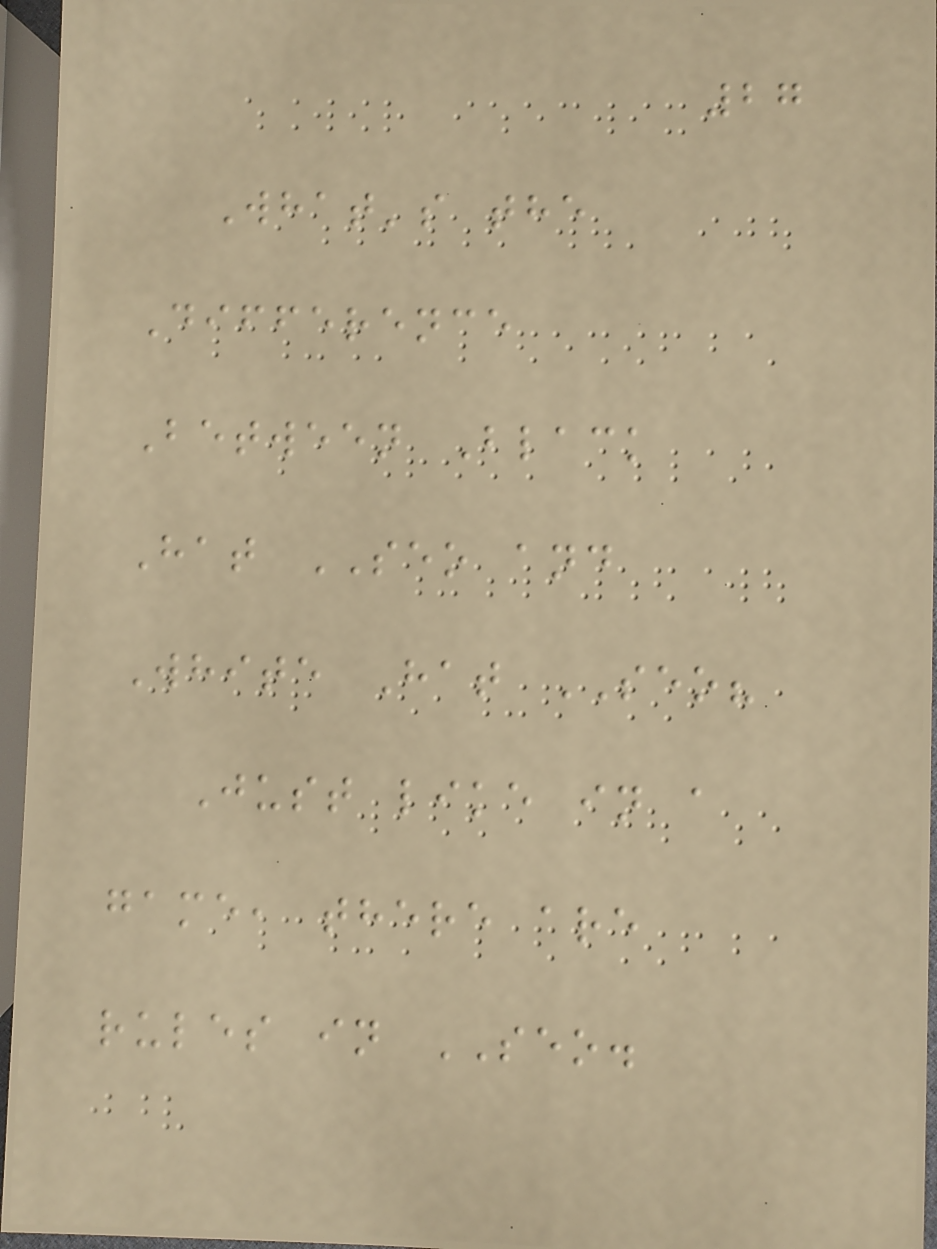27
What's the
Difference
Between Black
Hat SEO and
White Hat SEO?
Just like in a
game, there are
rules in SEO.
